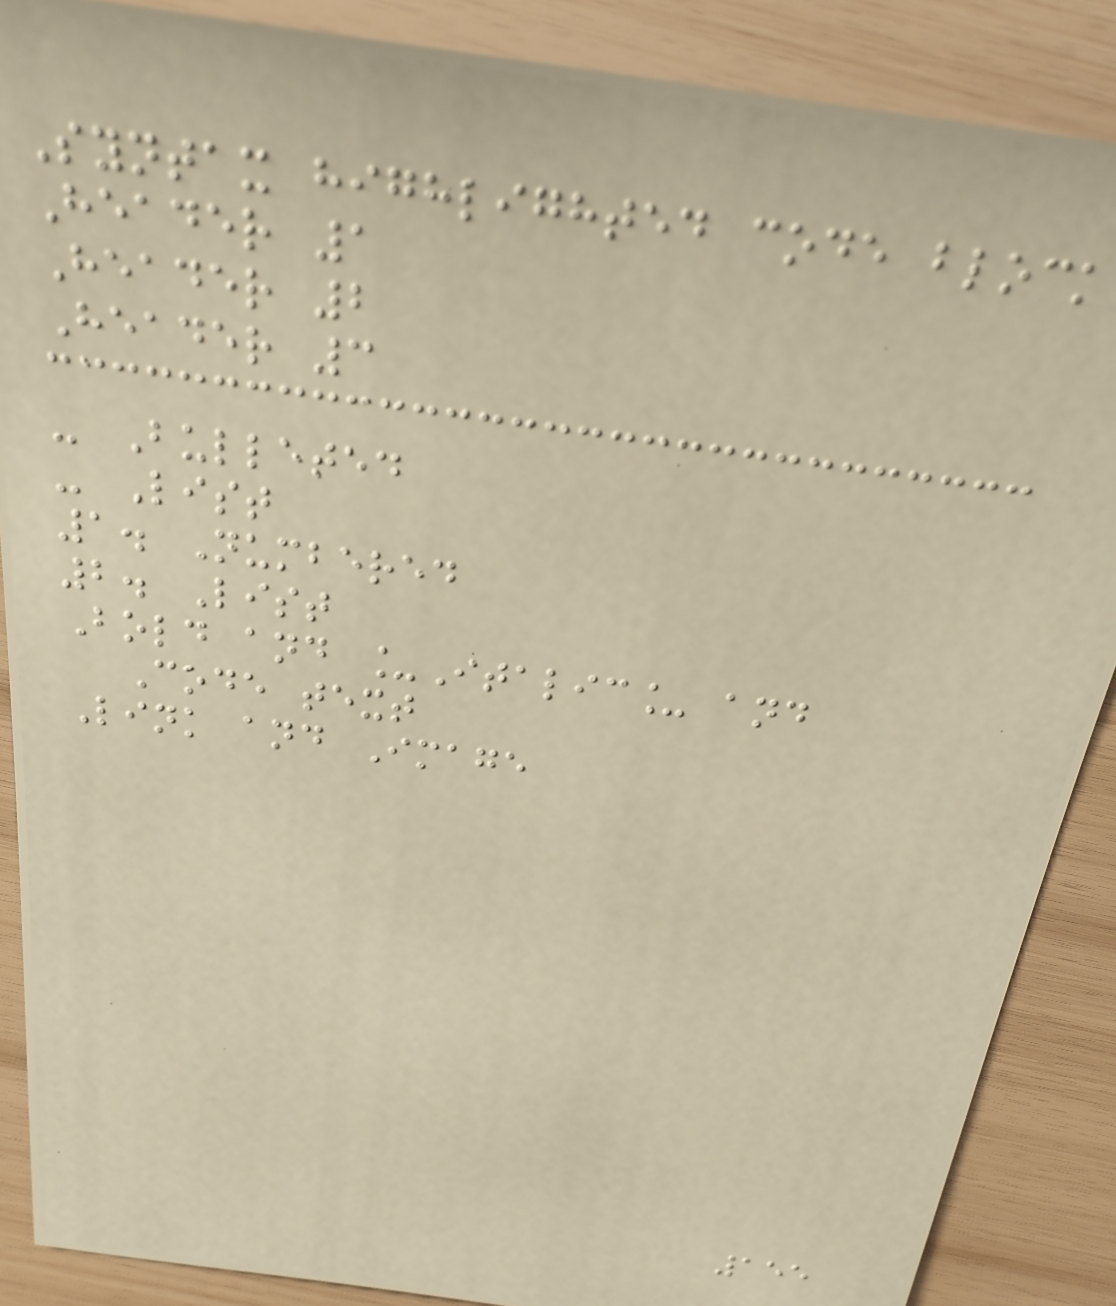Syntax highlighted code block
Header 1
Header 2
Header 3
- Bulleted
- List
1. Numbered
2. List
Bold and _Italic_ and
Code text
Link and Image
155
